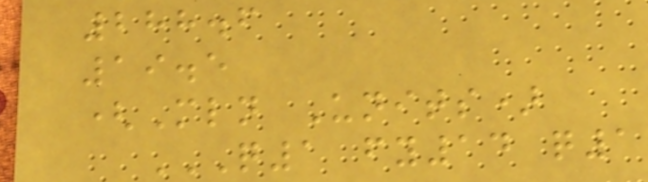288.6
19.5
(Mln Units)
Q1 FY14 Q1
